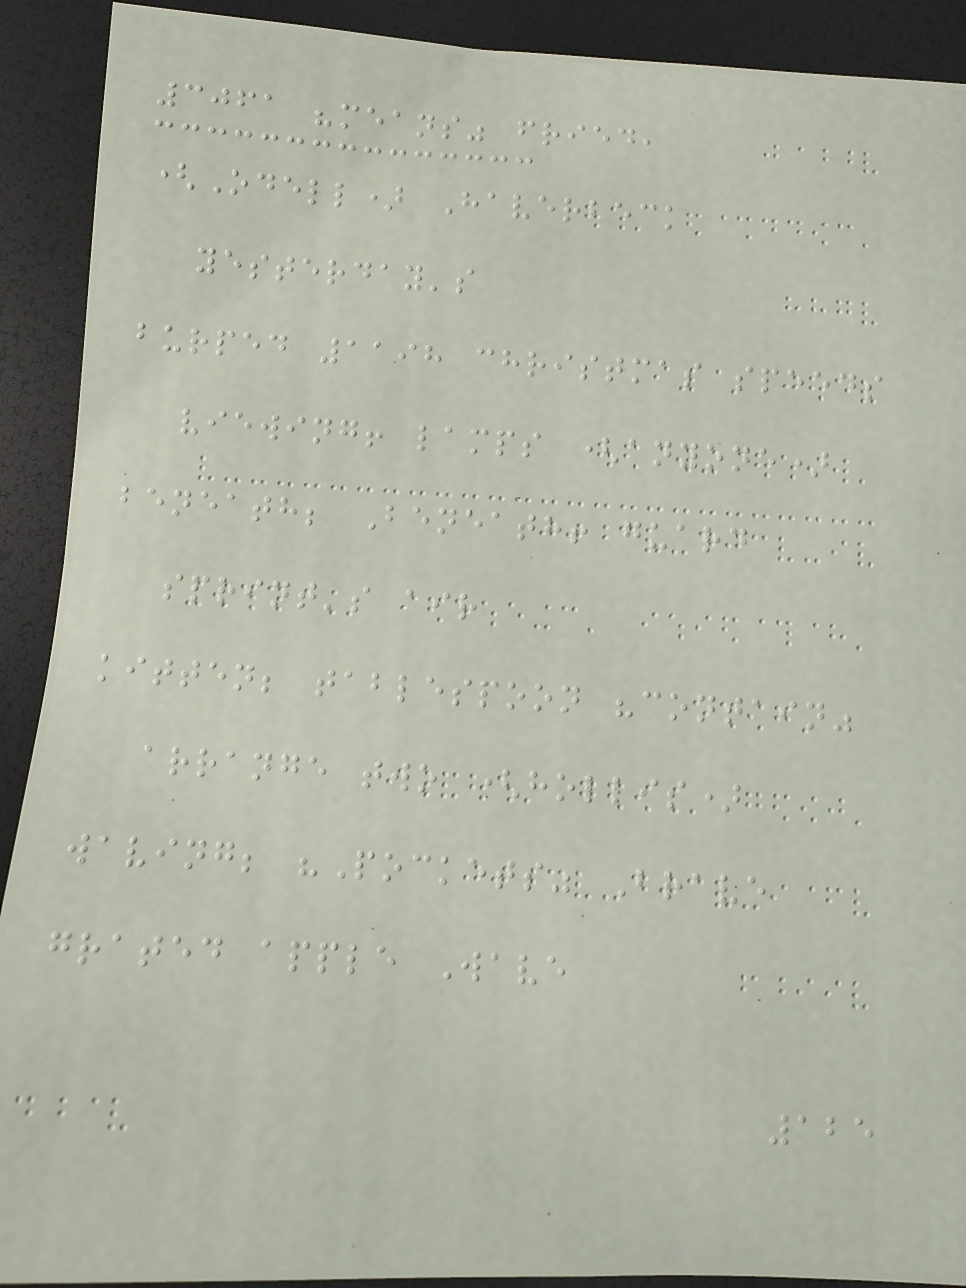3061 "means" fried,
(Odell) Haverbeck
yesterday's
burped 1198 christmas speeds
viewing! lamps (anyone)
beneath; Beneath! guard
sprint's air
kitten; tablespoon "contain"
arrange two (hollis)
waving; "Pockets" Brave
grated apple Wave
125
